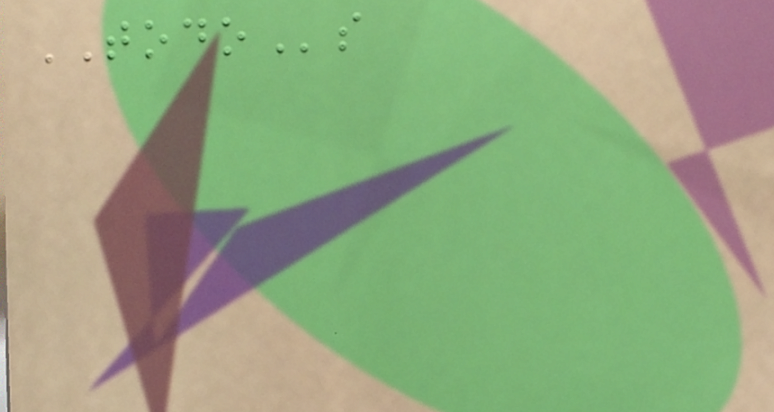TODOs
